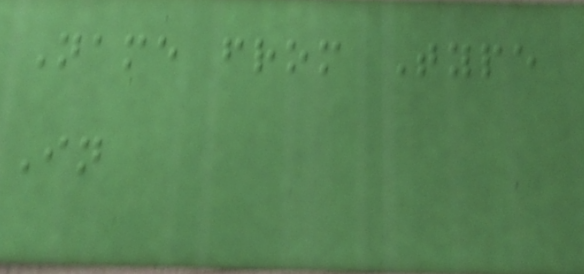Name from Type
In
